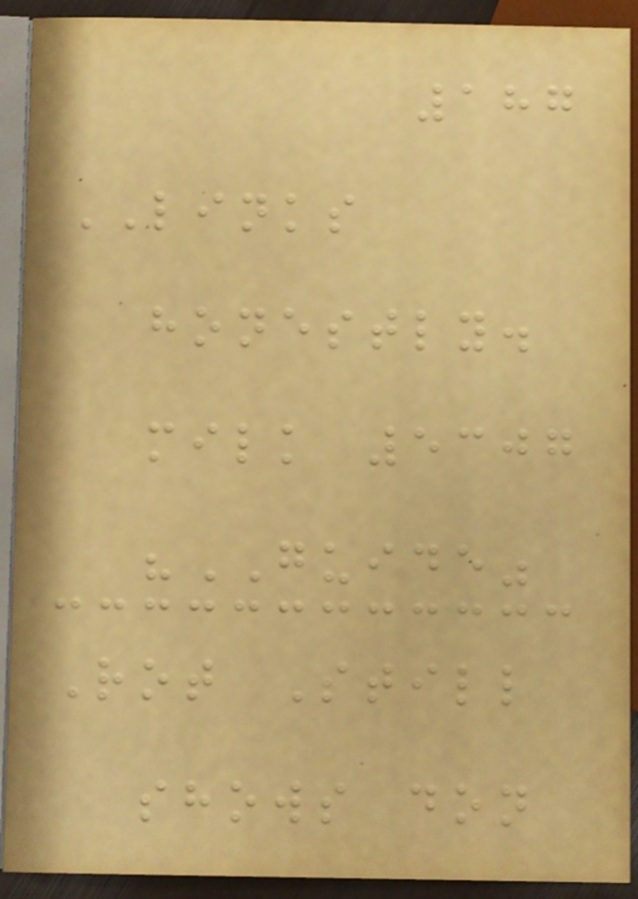187
LINKS
honestly.
milk 5307
"GUIDE"
Rot Still
shows don
